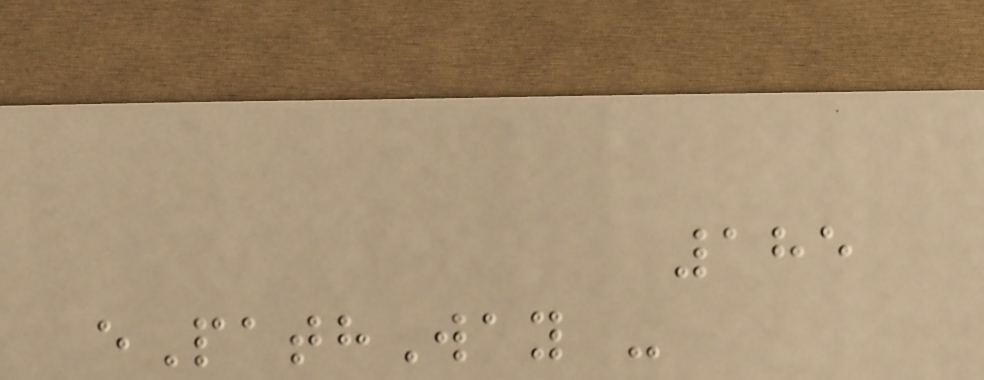185
ePathWay -
